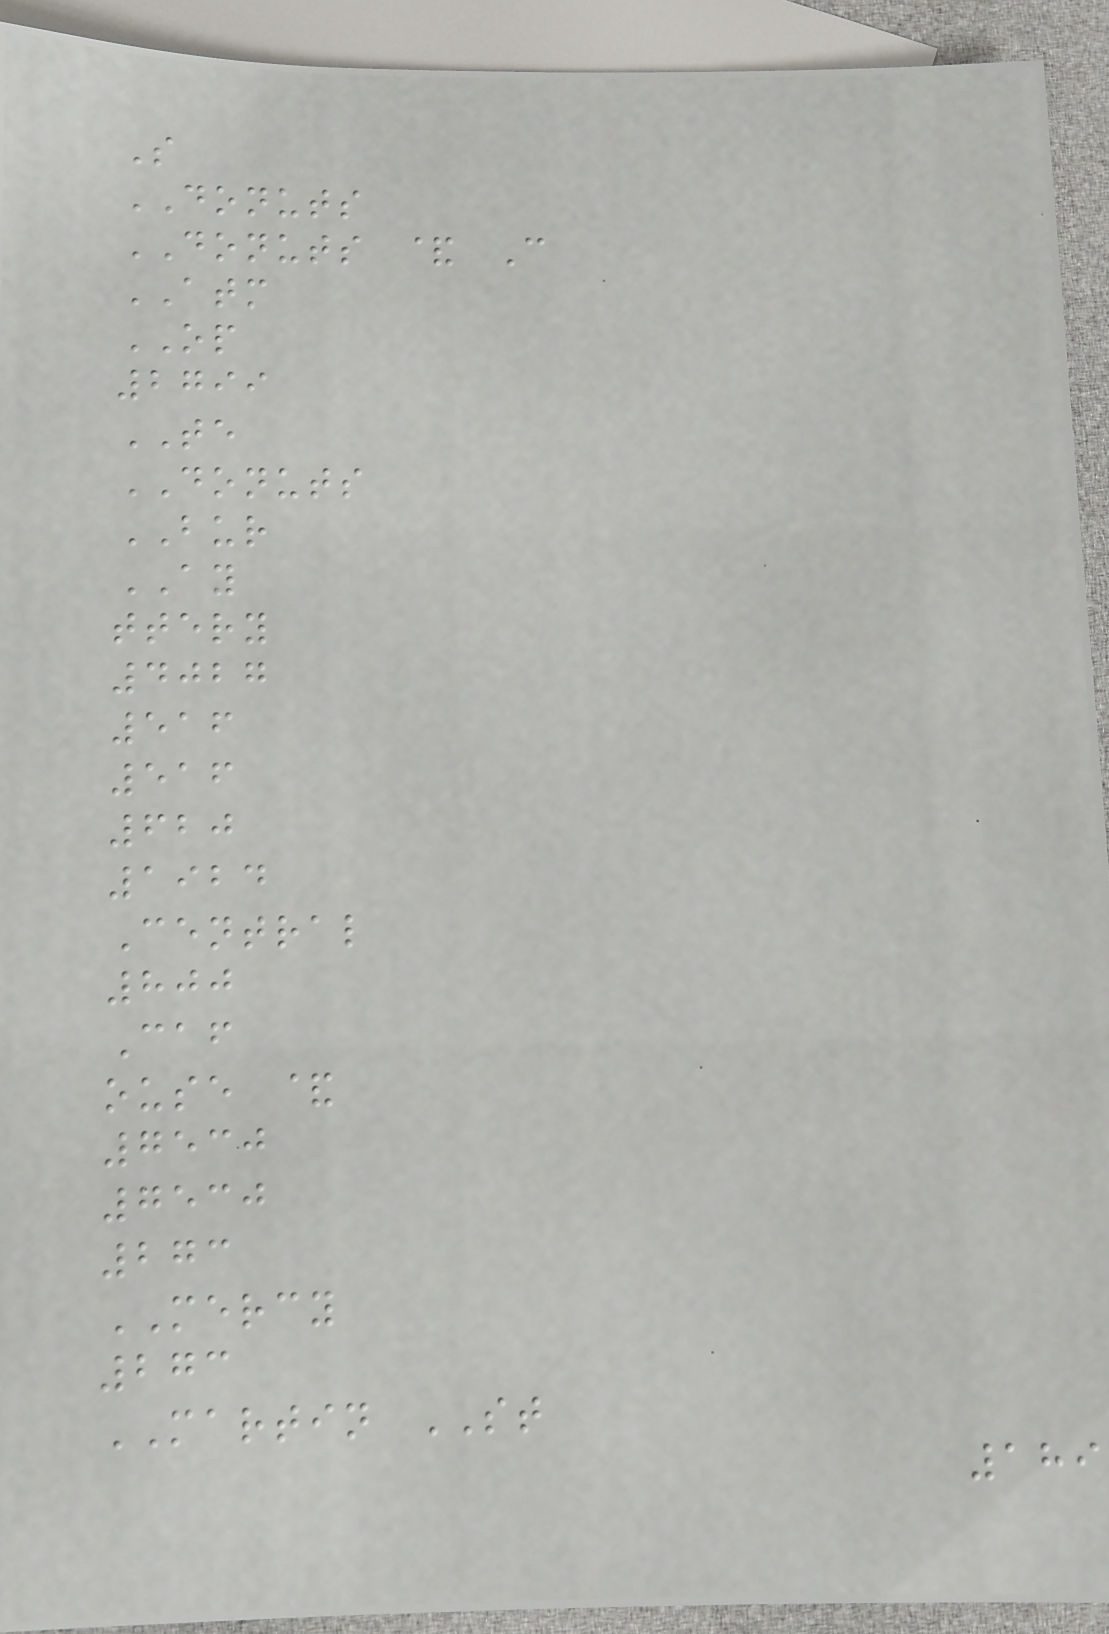S
DONUTS
DONUTS & C
ATM
OP
2799
TE
DONUTS
BUR
AY
ttery
4027
516
516
620
1924
Central
800
Caf
ouse &
7530
7530
273
MERCY
273
MARTIN ST
189
